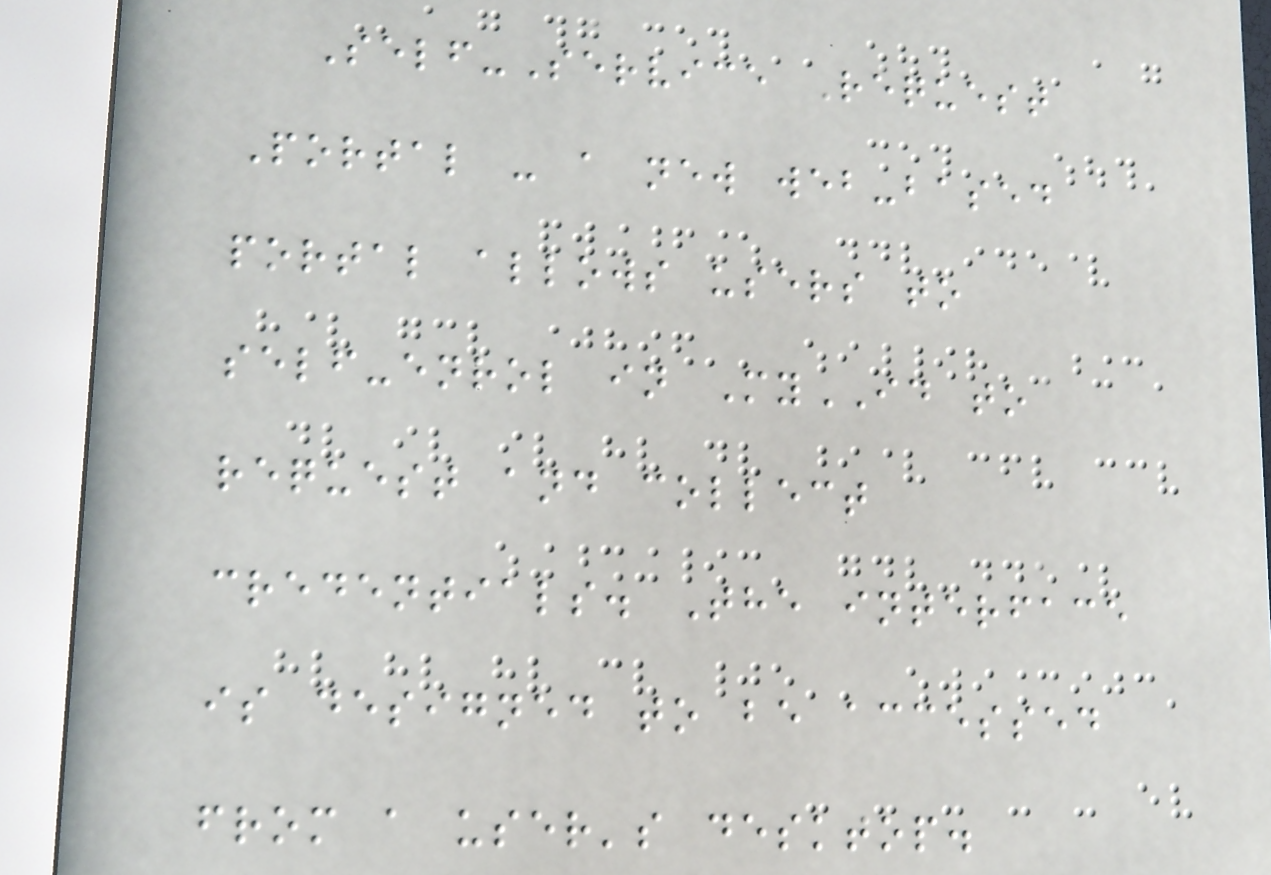Self-Service Request
Portal - a new web-based
portal allows users to
self-enrol in MyID to
request and collect
credentials. The interface
is designed to be accessed
from a user's desktop.
